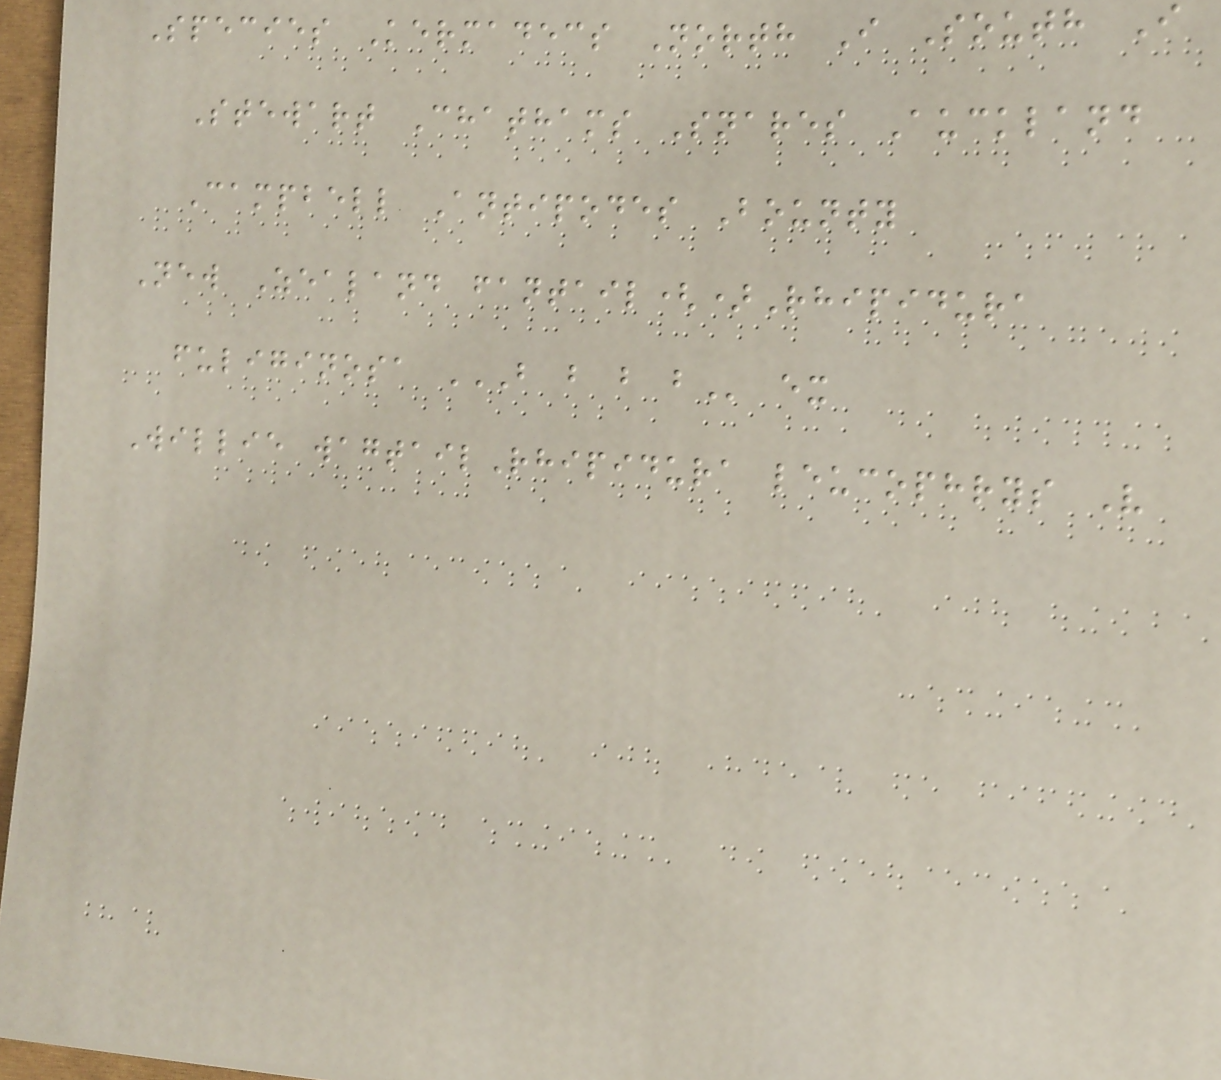Species Kermadecs North I South I
Stewart Chathams Snares Auckland
Campbell Antipodes Bounty
New Zealand fantail()Rhipidura
fuliginosa B B B B ex
Willie wagtailRhipidura leucophrys V
